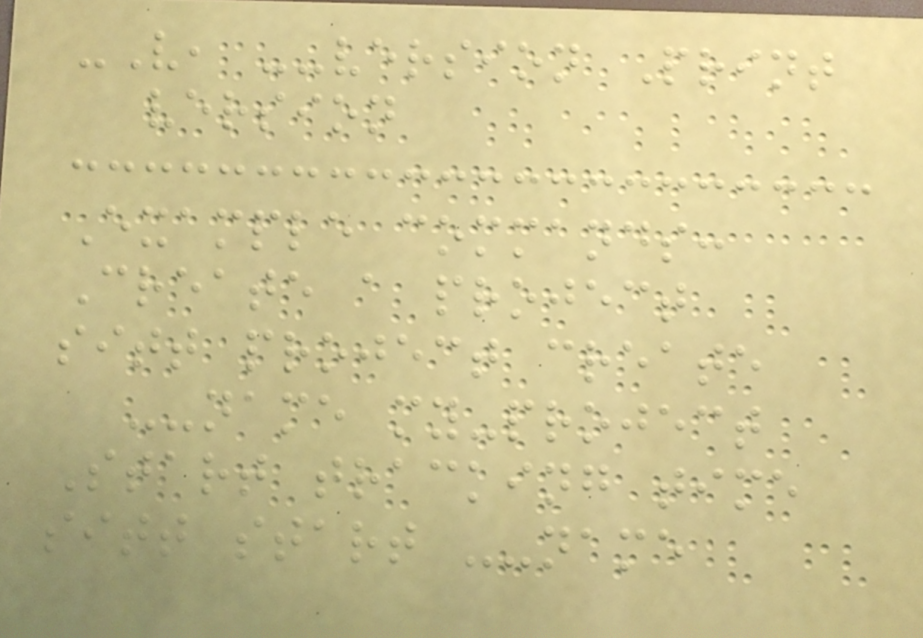-V, --version Print
version
Example commands:
Create a project
sitt project create
--name my-project
Start tracking time
sitt start --name
